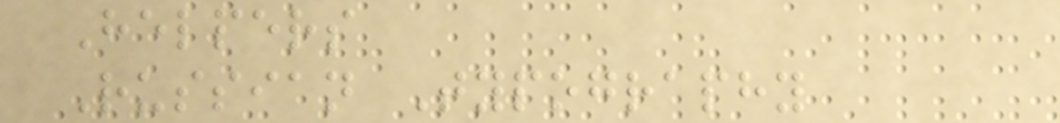Helpers
Russian Typography
